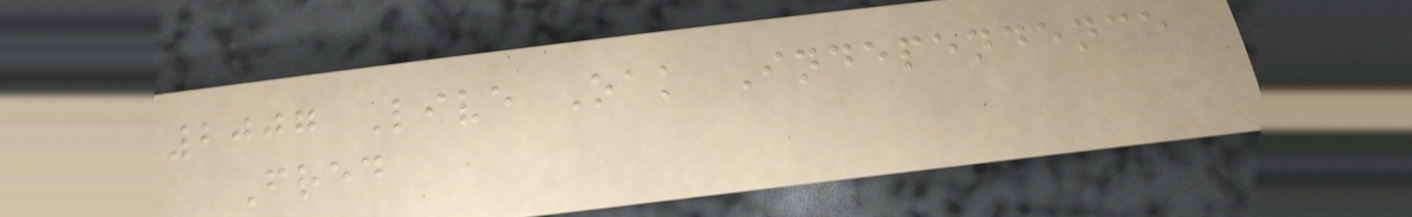2007 Live Oak Independence
Fred
